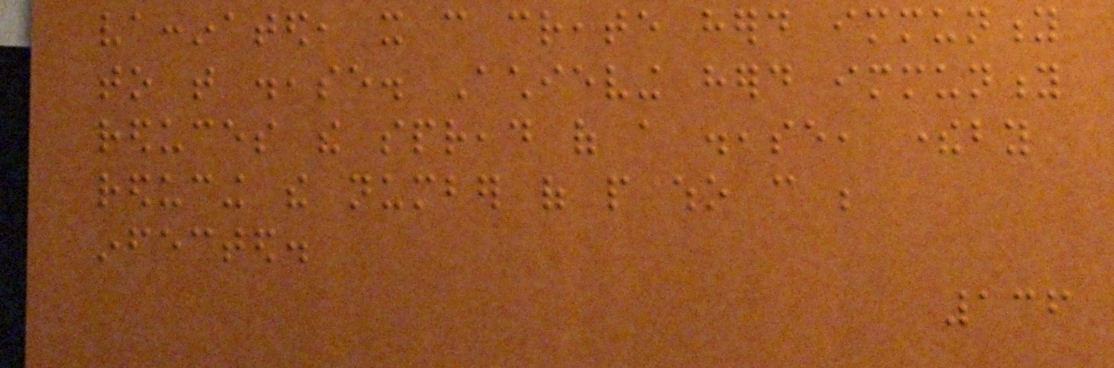vaccinated, it can create herd immunity
to that disease. Achieving herd immunity
reduces the spread of a disease, thereby
reducing the number of people who can be
infected.
136
